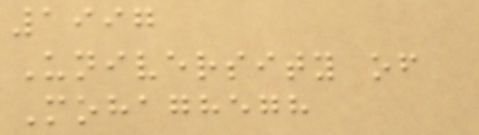1997
University of
Mohaghegh
